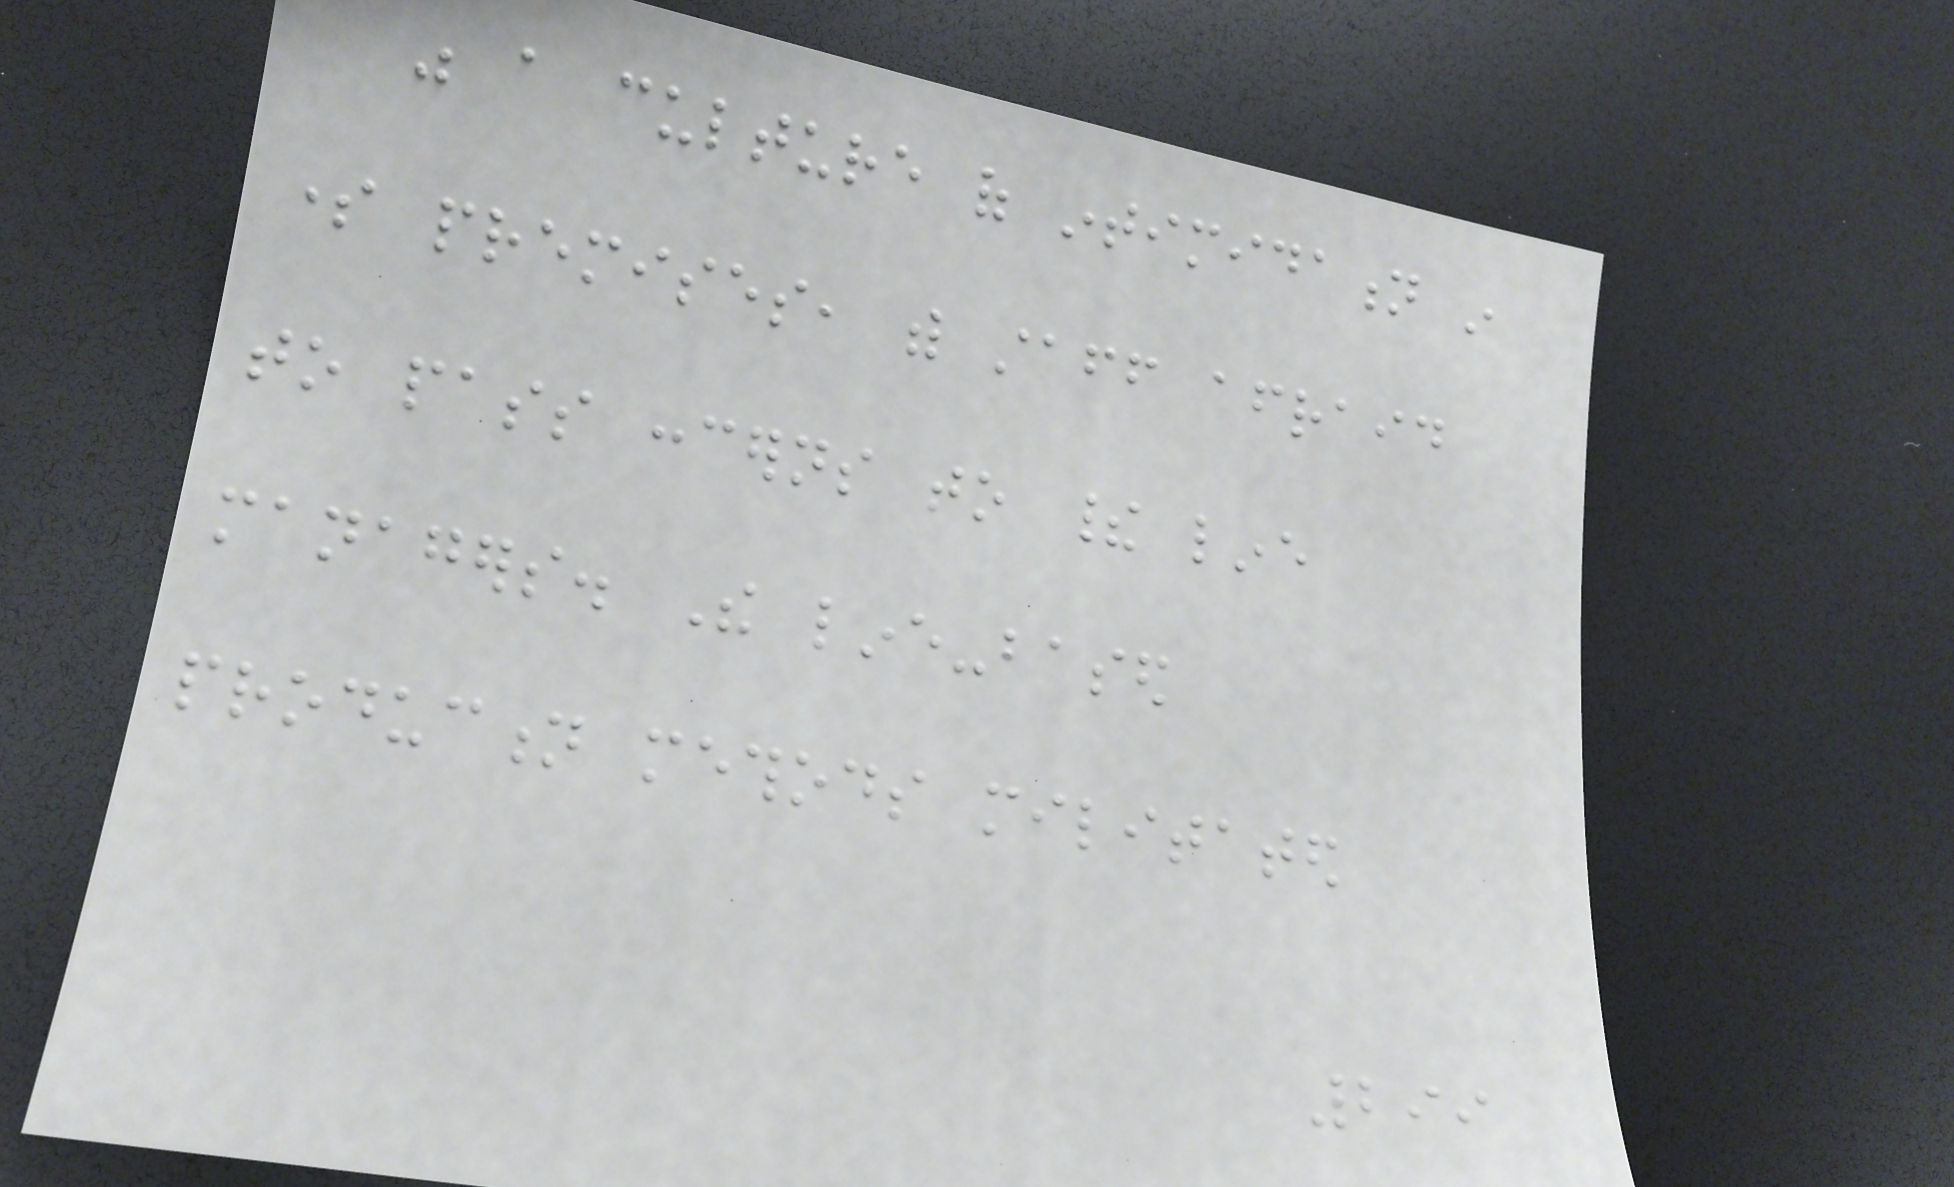was a culture of intimidation in
some premises, with staff afraid
to pass concerns to their line
managers. The line-based
production methods militated
299
